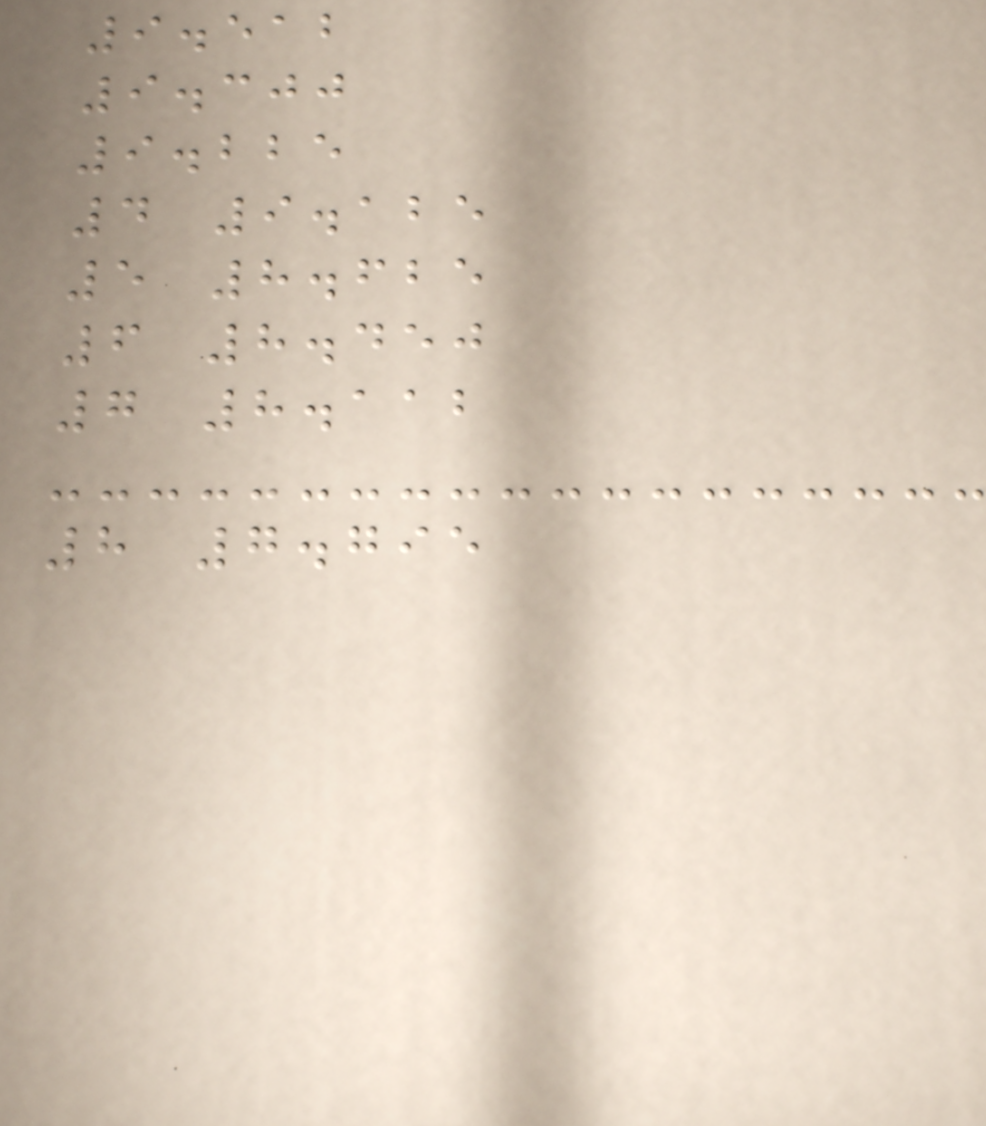9.512
9.300
9.225
4 9.125
5 8.625
6 8.450
7 8.112
8 7.795
